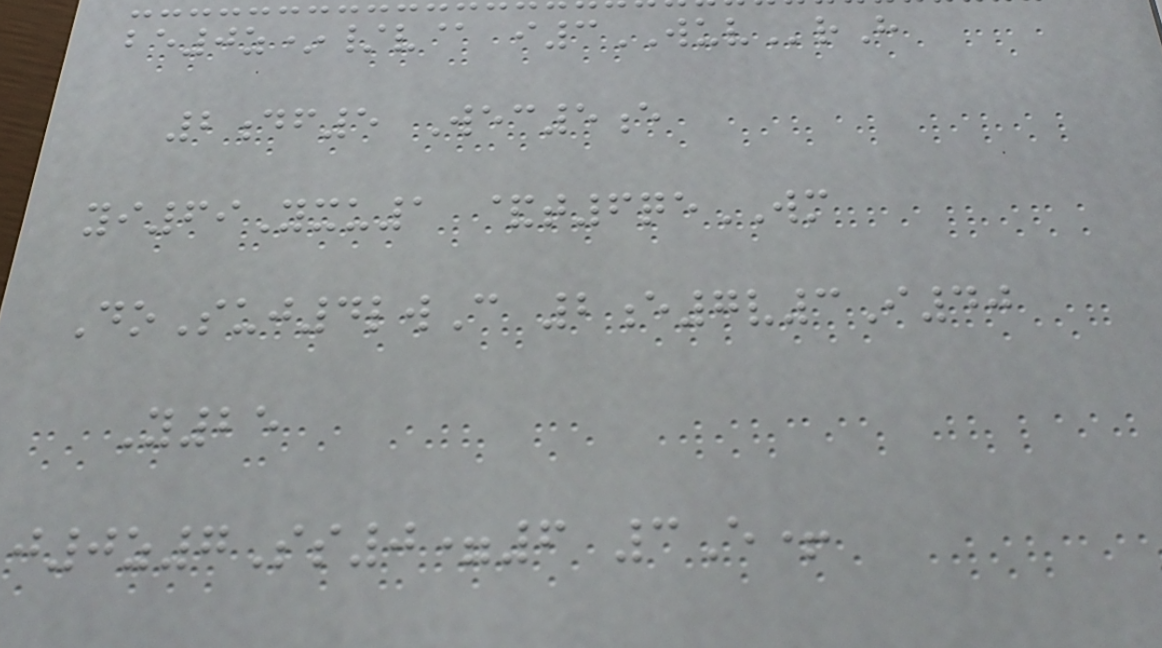be0z*/v@ i3WUVrH
2df5 Wec5e
yi69Yxu1 &t6qeWM
DoSuj4lwC 2e7v3I40
Y25
j0z7Ss0=6 3E+
